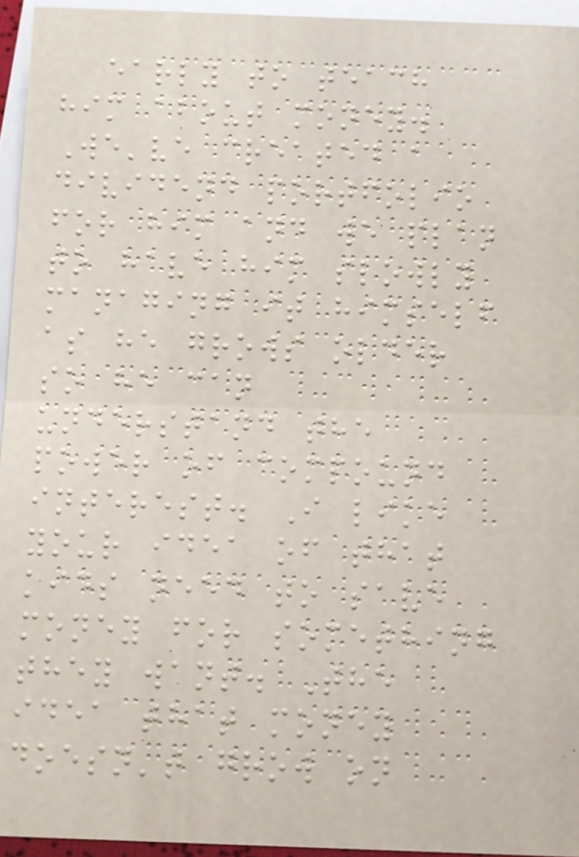early to teach
him about money.
We've created a
dividend portfolio
for him and we plan
to have him slowly
managing it himself
as he grows older
so he can
understand the
power of compound
interest. I like
your idea of that
kids need to save
money for something
they want. The
idea that money
doesn't grow on
